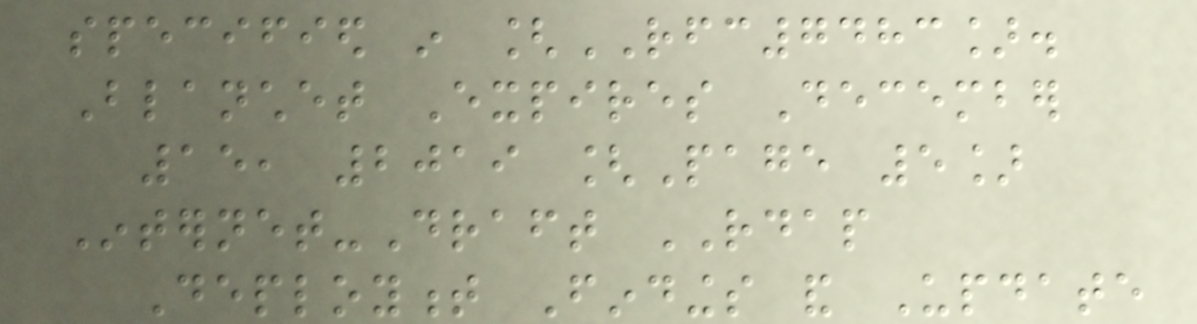specified in [RFC7483].
Blanchet Expires December
15, 2019 [Page 5]
Internet-Draft RDAP
Deployment Findings and Update
